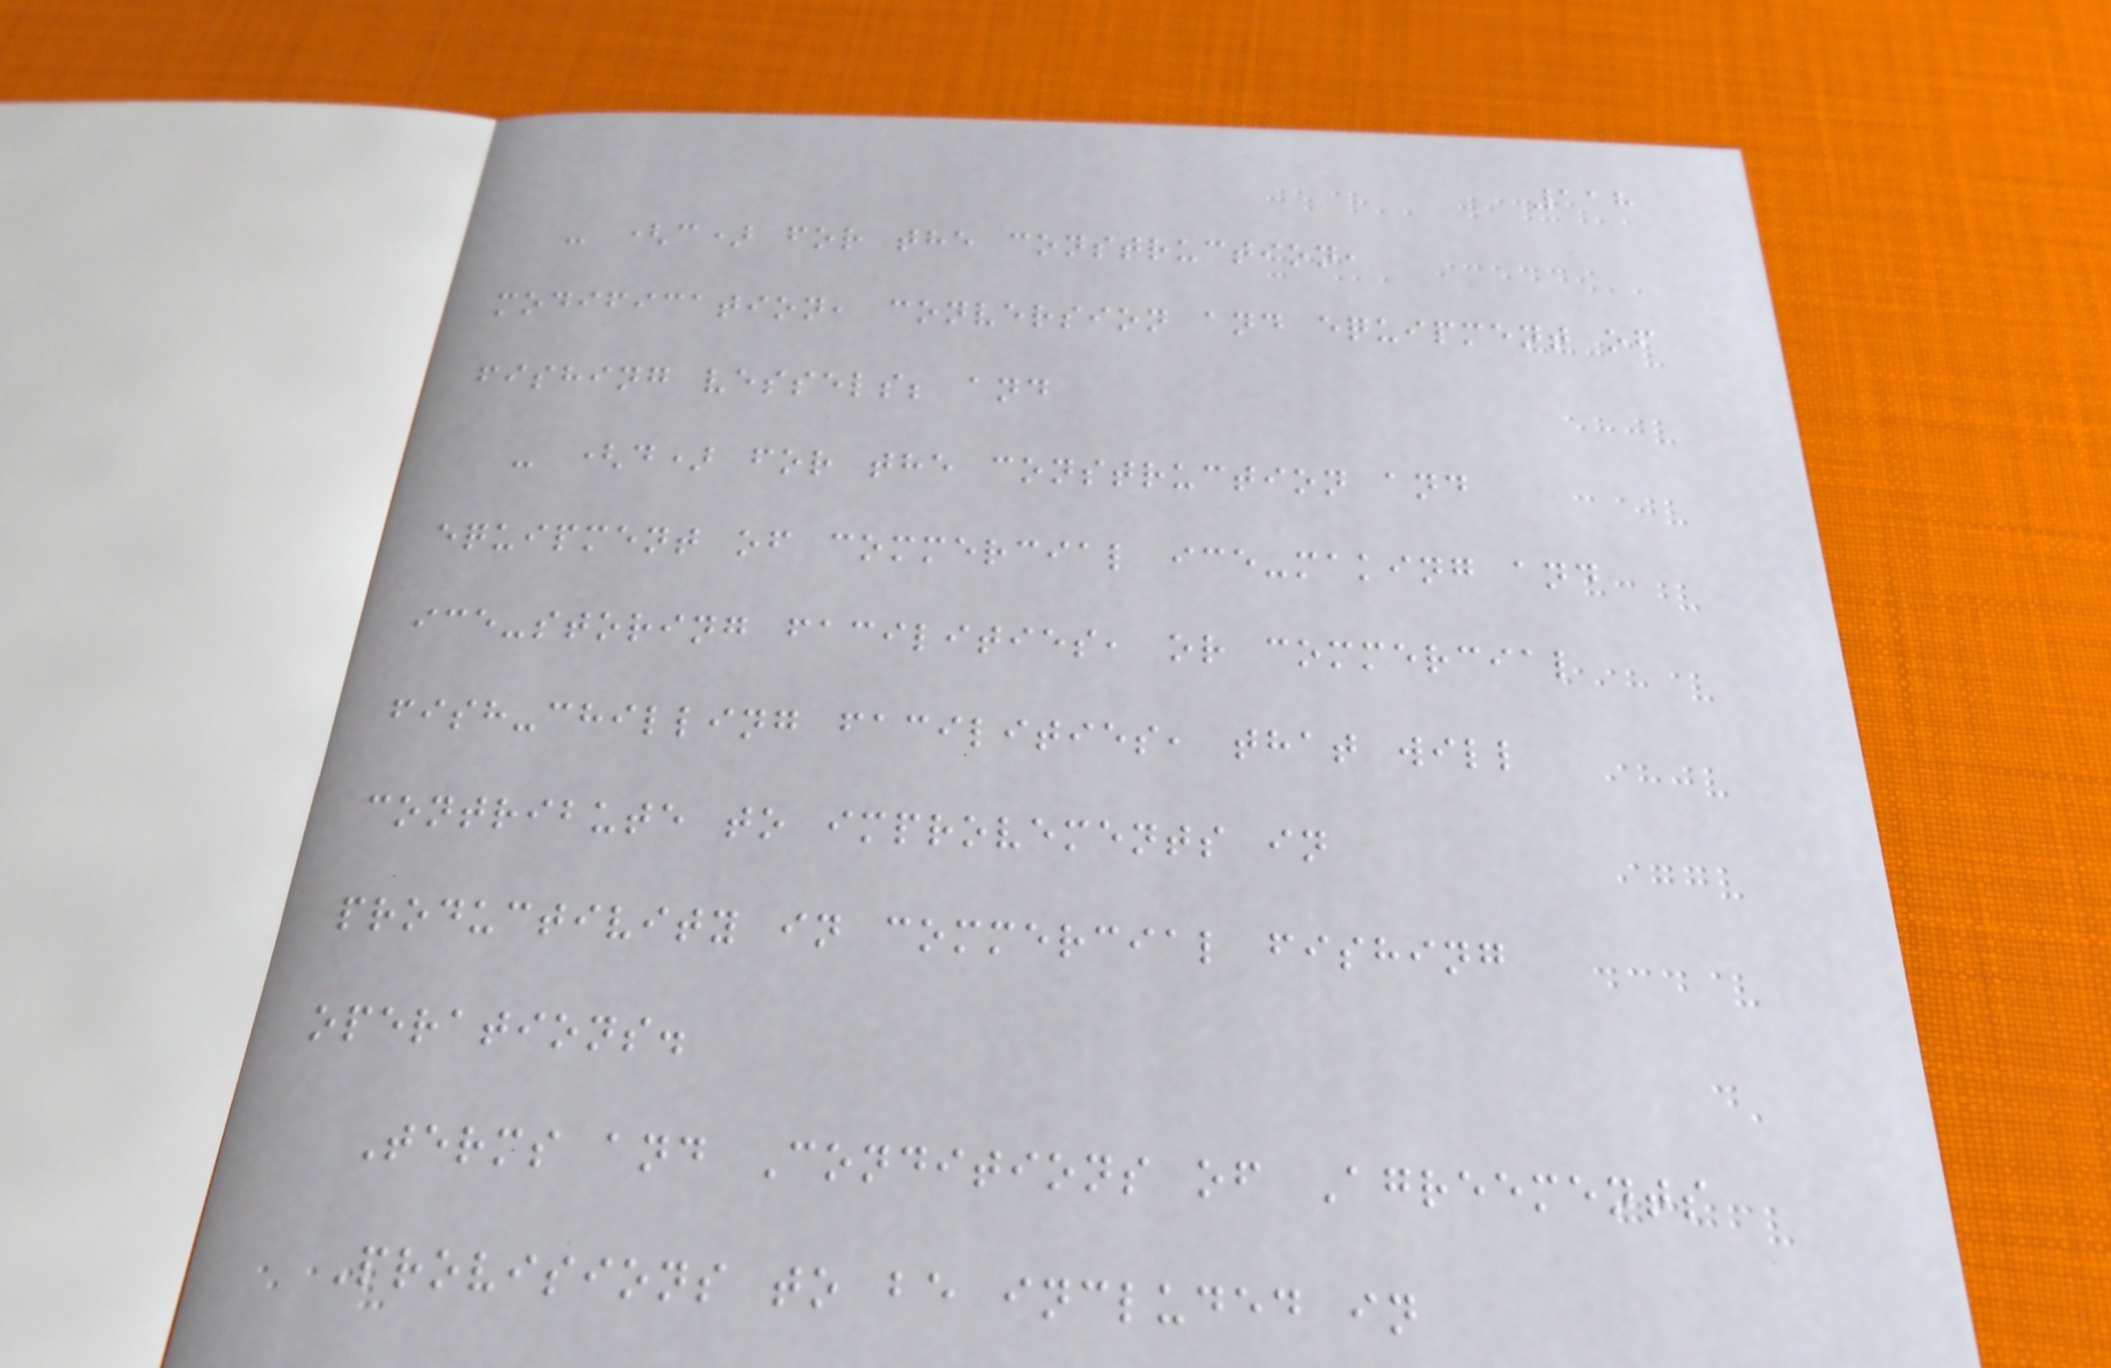118
- (c) for the construction,
modification, conversion and equipment of
fishing vessels; and
- (d) for the construction and
equipment of commercial ice-making and
ice-storing facilities, or commercial
fish-chilling facilities, that will
contribute to improvements in
productivity in commercial fishing
operations.
Terms and Conditions of Agreements
Provisions to be included in
